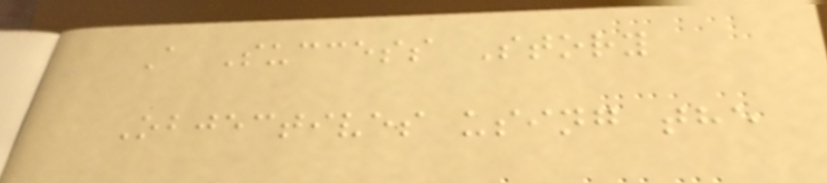A Success Story
Objectives using the
